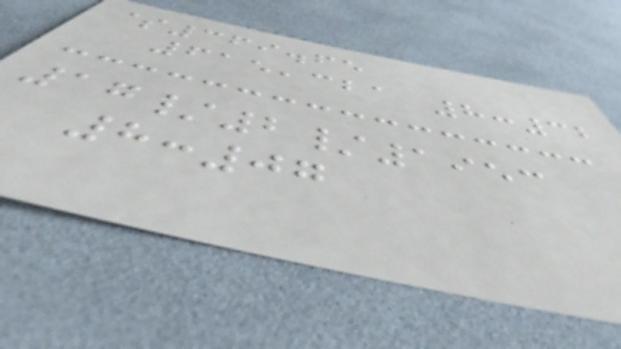$369.65
615,321 8:32
17/2/1953
8:07
